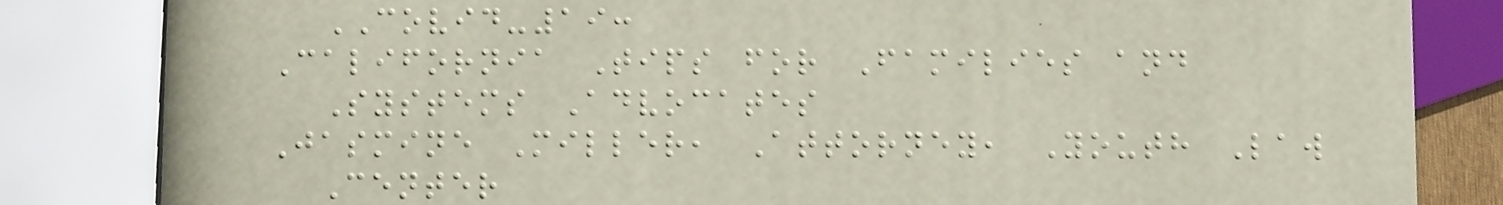COVID-19:
California Tips for Families and
Systems Advocates
Jasmine Miller, Attorney, Youth Law
Center
